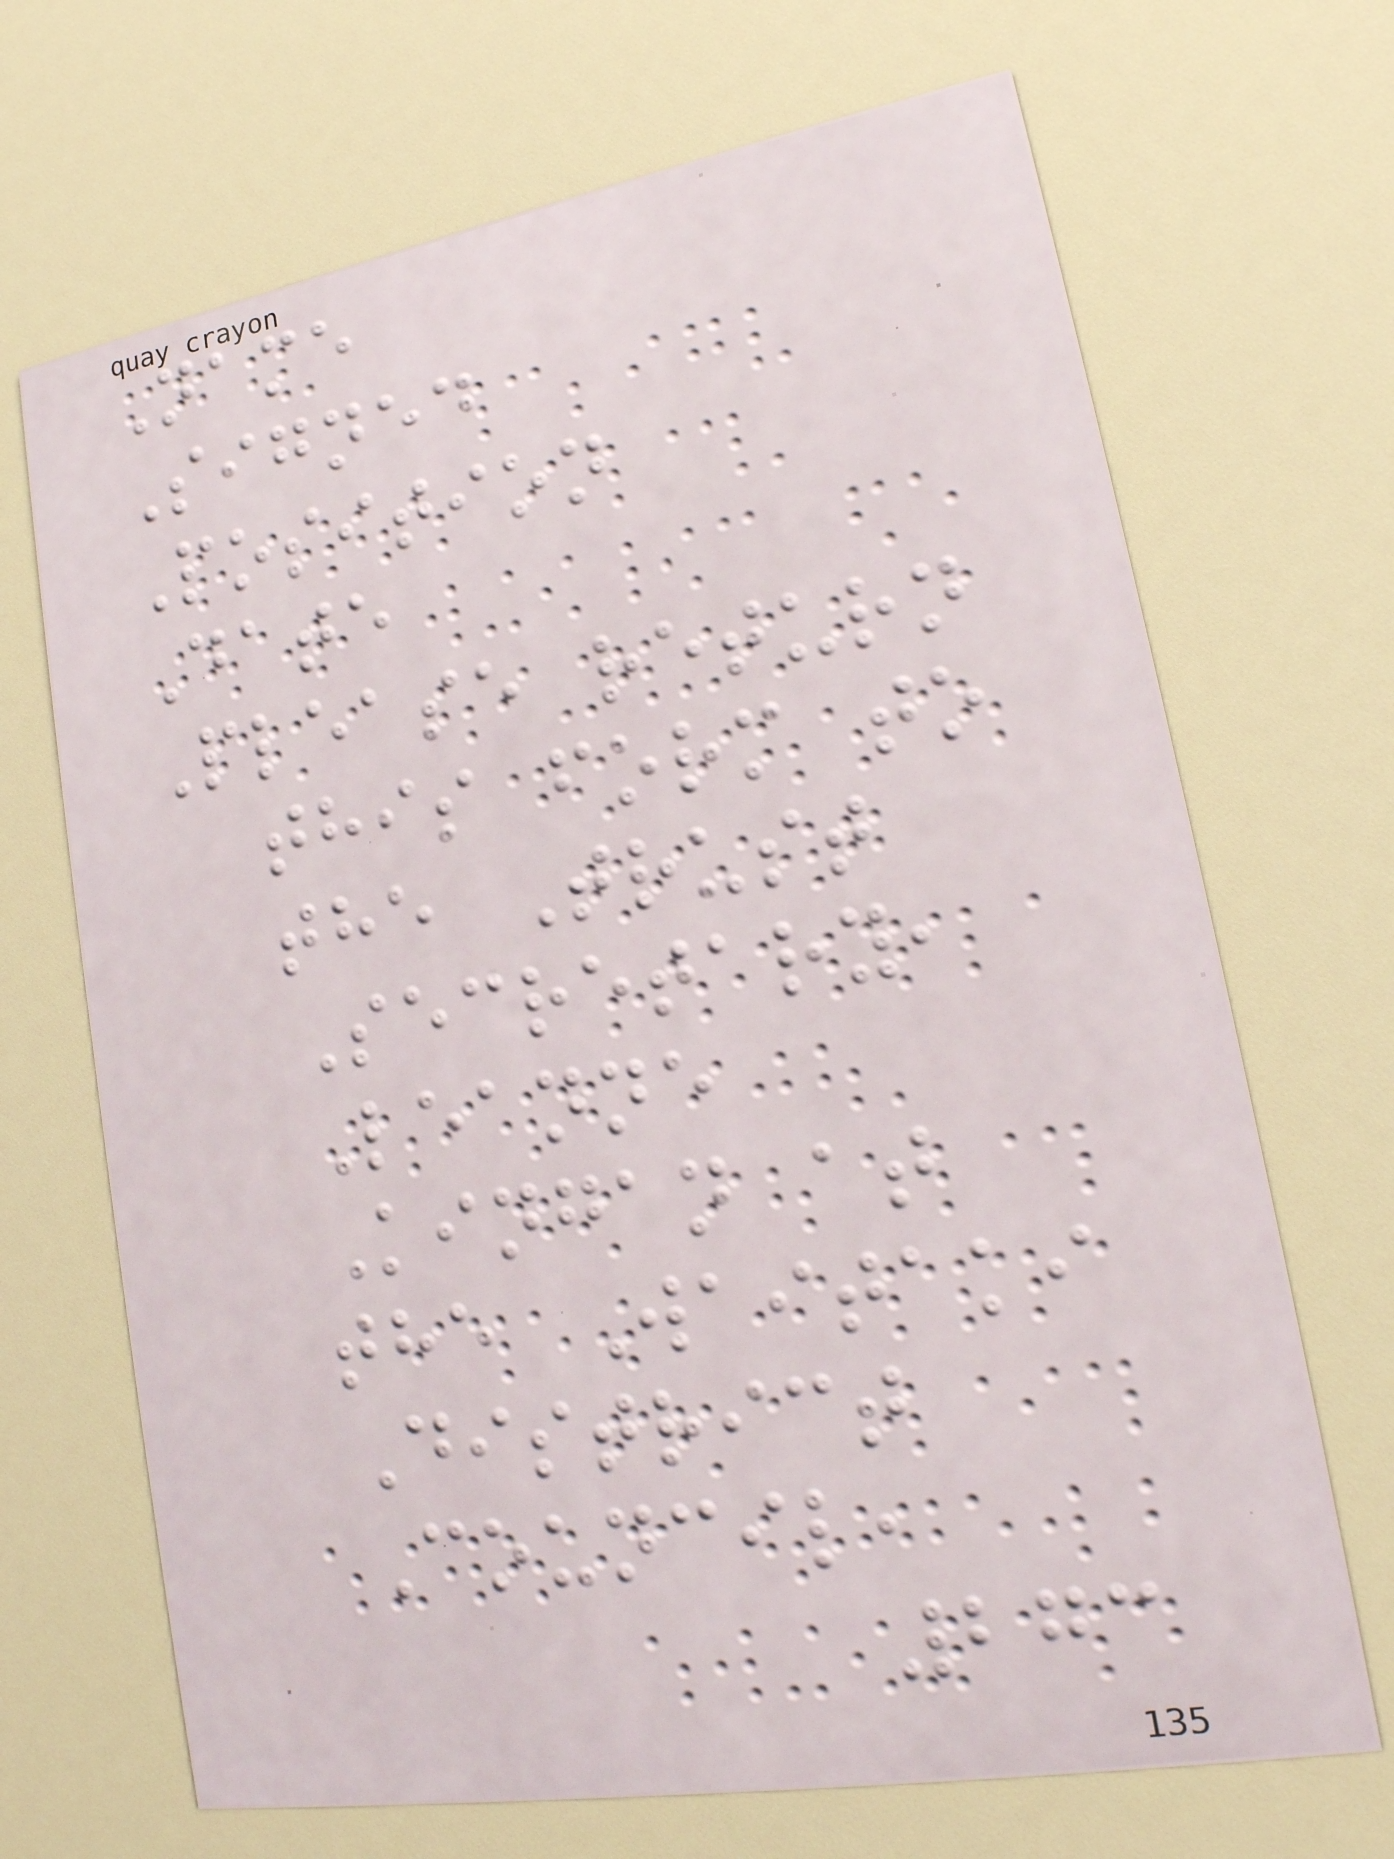Name
Signed
Position
Date
Please return
this form to
the Trust
Secretary,
Leanne
Kingan at
the Waitaki
District
Council,
273
